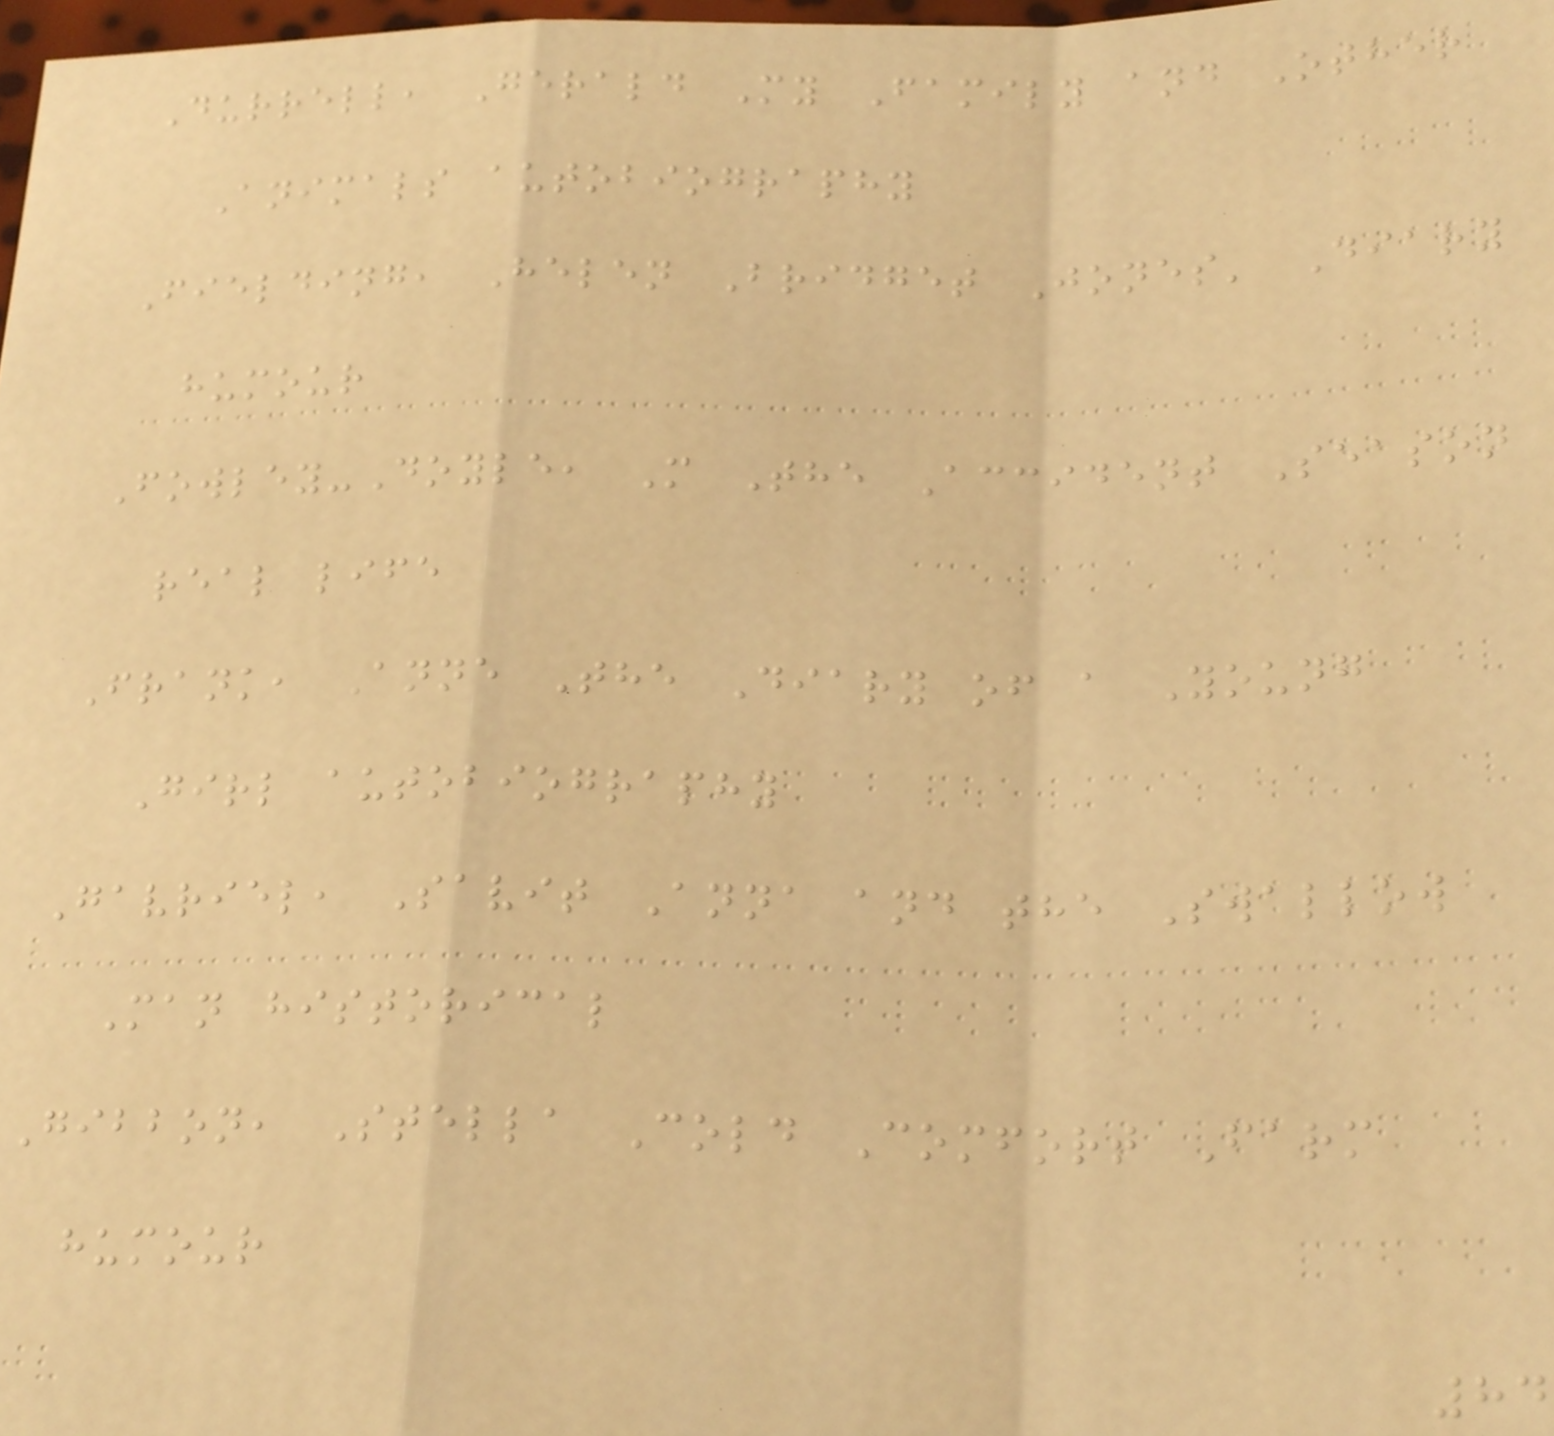Durrell, Gerald My Family and Other
Animals autobiography
Fielding, Helen Bridget Jones' Diary
humour
Fowley-Doyle, M The Accident Season
real life
Frank, Anne The Diary of a Young
Girl autobiography
Gavriel, Savit Anna and the Swallow
Man historical
Gibbon, Stella Cold Comfort Farm
humour
84
